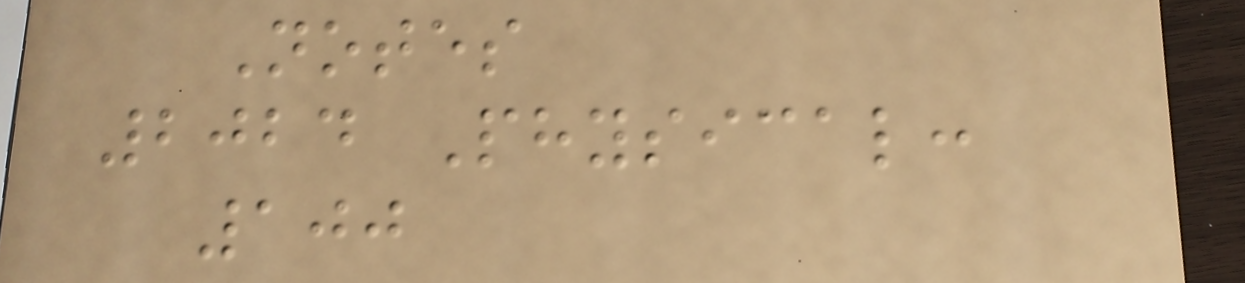Notes
2024 Physical:
100
